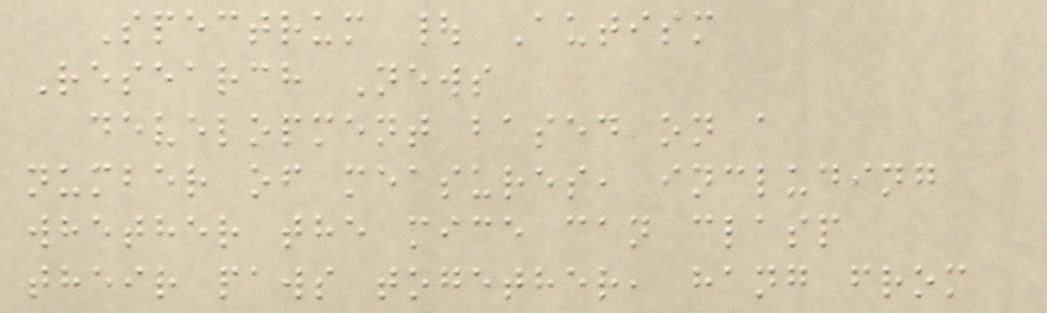Spectrum | Autism
Research News
development based on a
number of measures, including
whether the mice can clasp
their paws together, hang from
